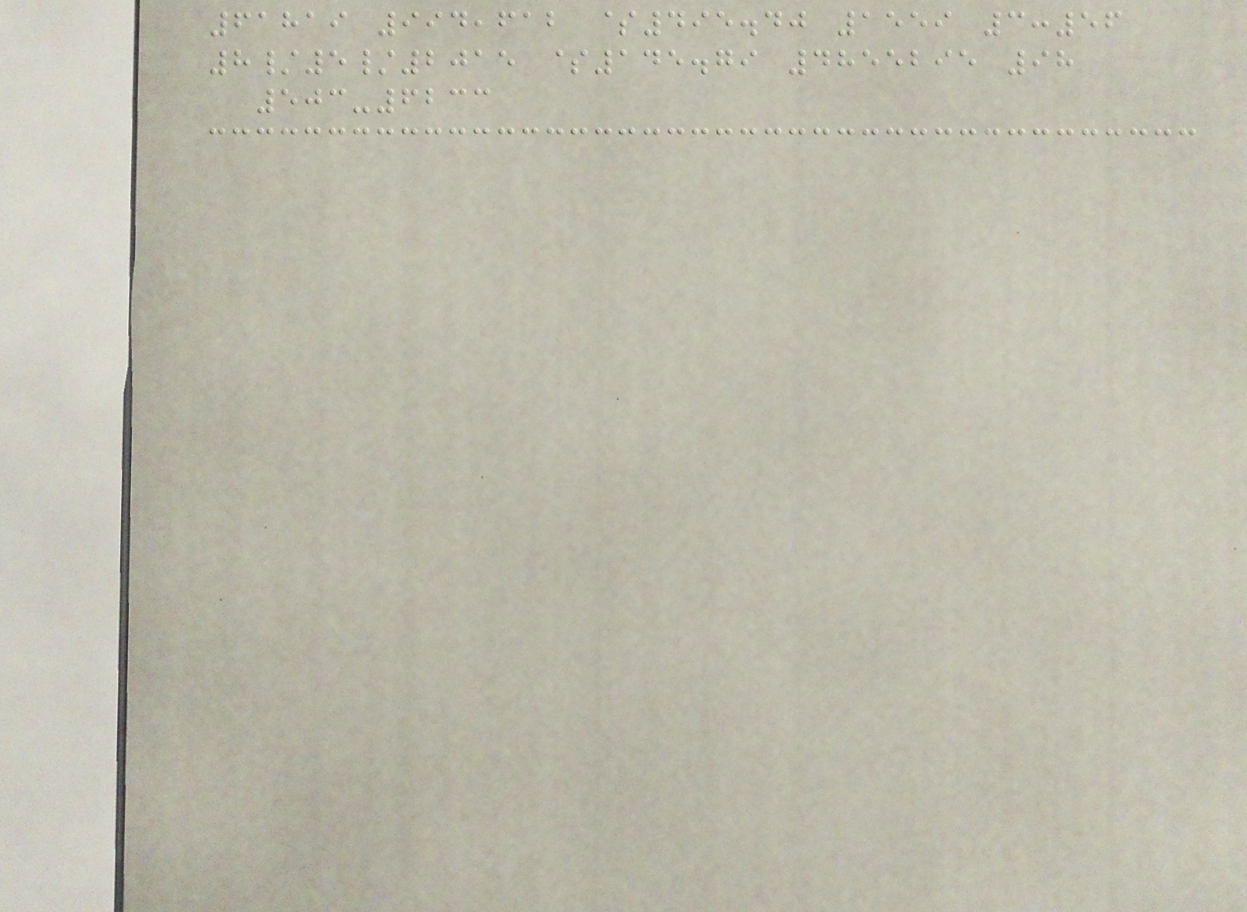61819 994,612 $495.40 1559 3:56
8/5/2015 $145.79 4855295 98
503-6233
